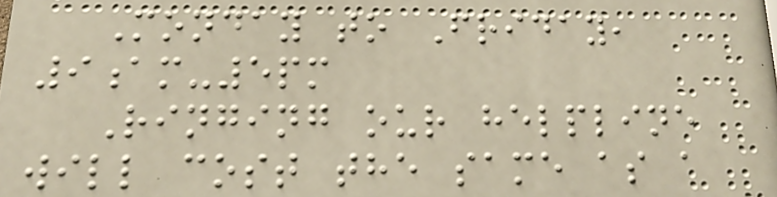Monday to Friday,
9am-5pm
Ringing our helpline
will cost the same as a
